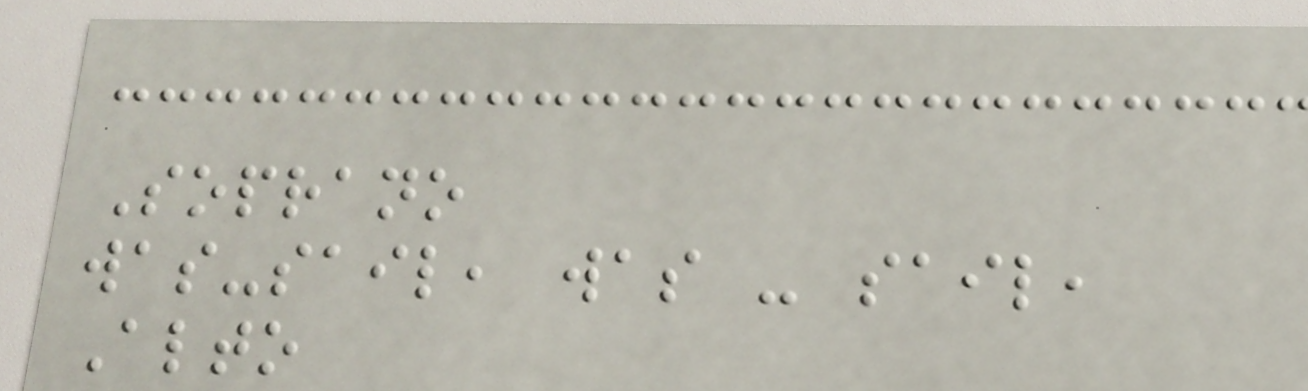Soprano
was-sail, was - sail,
Alto
